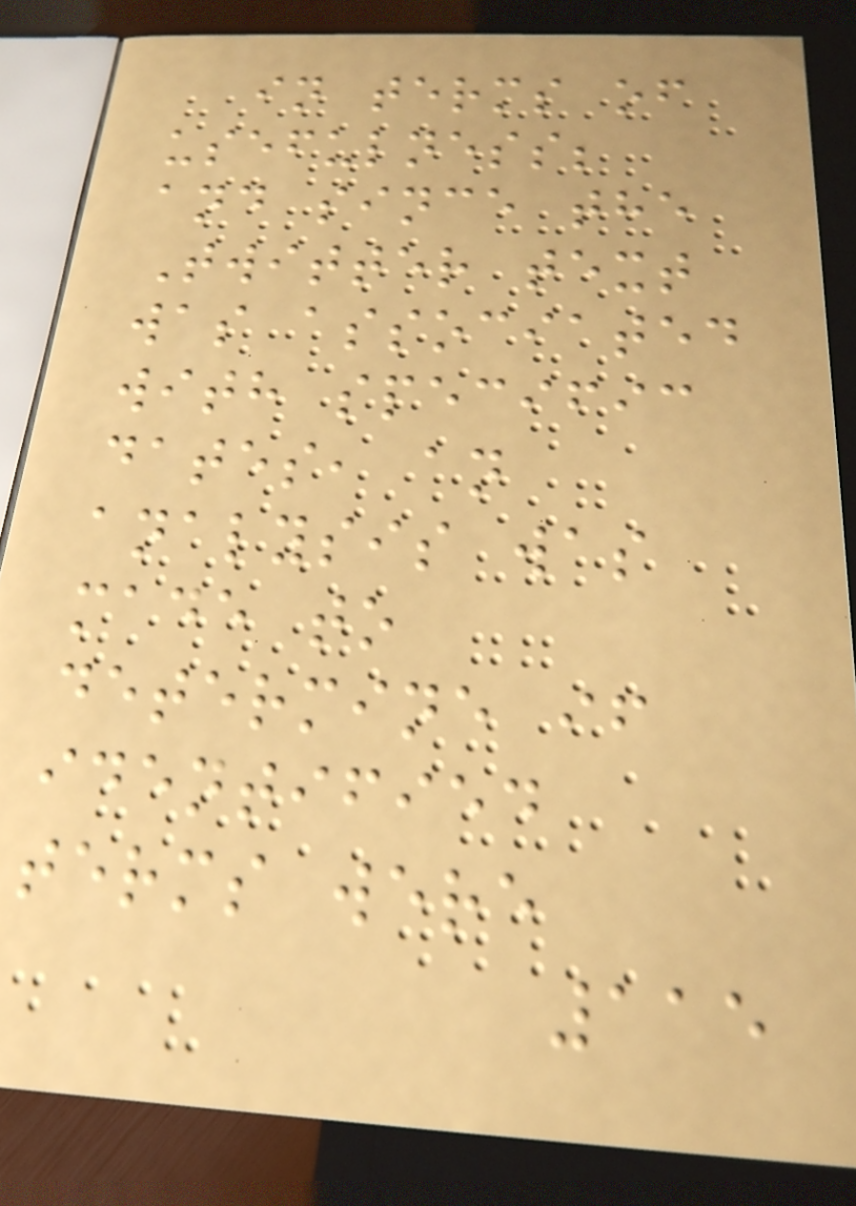in terms of
usefulness;
and since the
Twitter text
was associated
with specific
dates, an
analysis was
made to
determine if
identified
terms were
115
